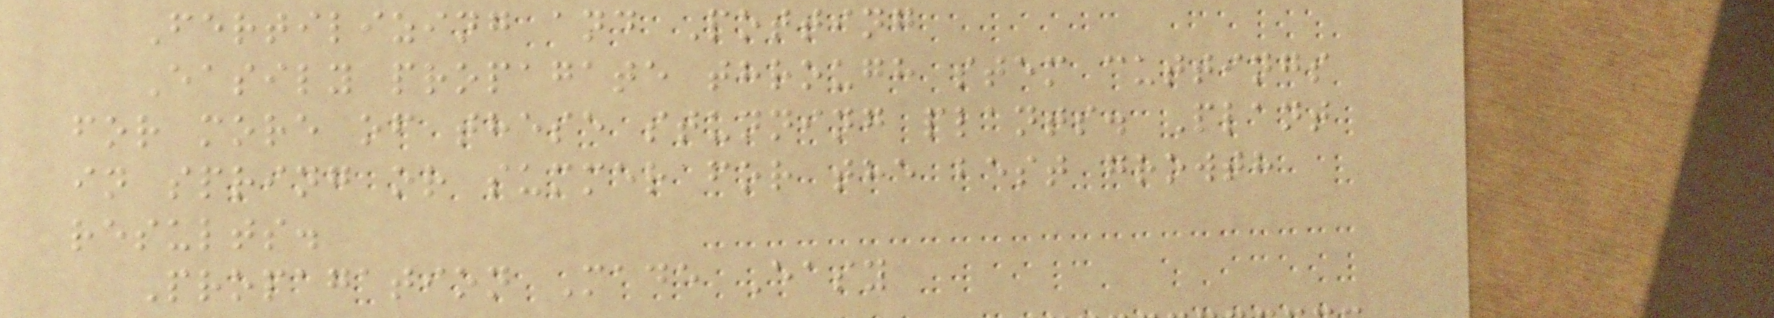Fertilizing and Potting
Easily propagate through stem cuttings
for more of these stunning plants. Plant
in spring or summer for the best growth
results.
Propagation Made Easy
